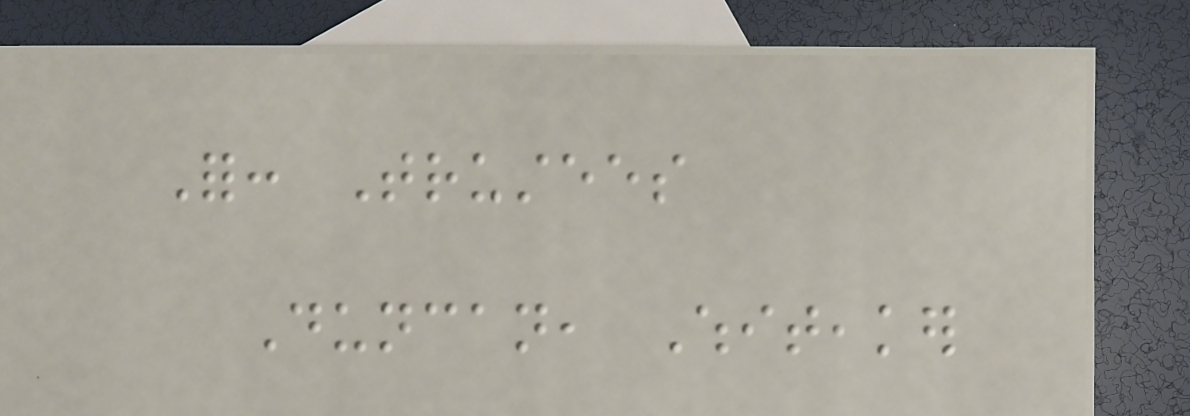For: Trustees
Duncan, Whiteaker
